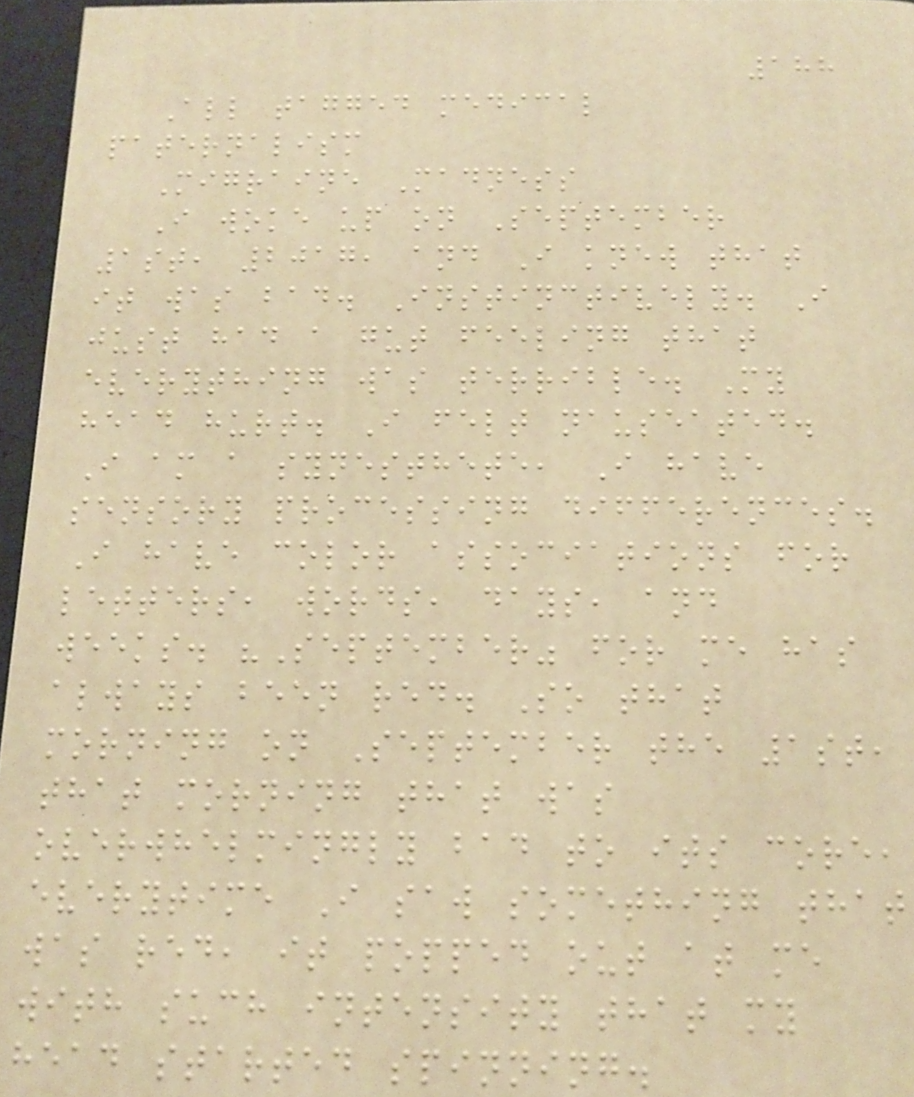188
All tagged medical
paternalism
Migraine Madness
I woke up on September
1st, 2017, and I knew that
it was bad. Instinctively. I
just had a gut feeling that
everything was terrible. My
head hurt. I felt nauseated.
I am a synesthete, I have
sensory processing differences.
I have color associations for
letters, words, days, and
weeks. "September" for me has
always been red. So that
morning on September the 1st,
that morning that was
overwhelmingly bad to its core,
everytime I saw something that
was red, it popped out at me
with such intensity that my
head started spinning.
